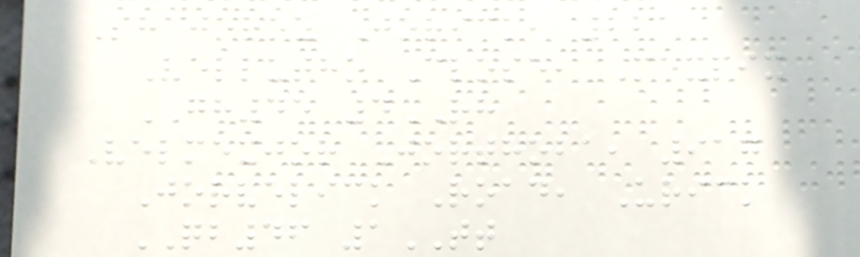Shajoroz Jorick, 221
Vellutho Close, Mexpix
GH45 4RH
Velmexjor Jorthoba, 917
Jorvelick Road, Urick
QB46 1TT
